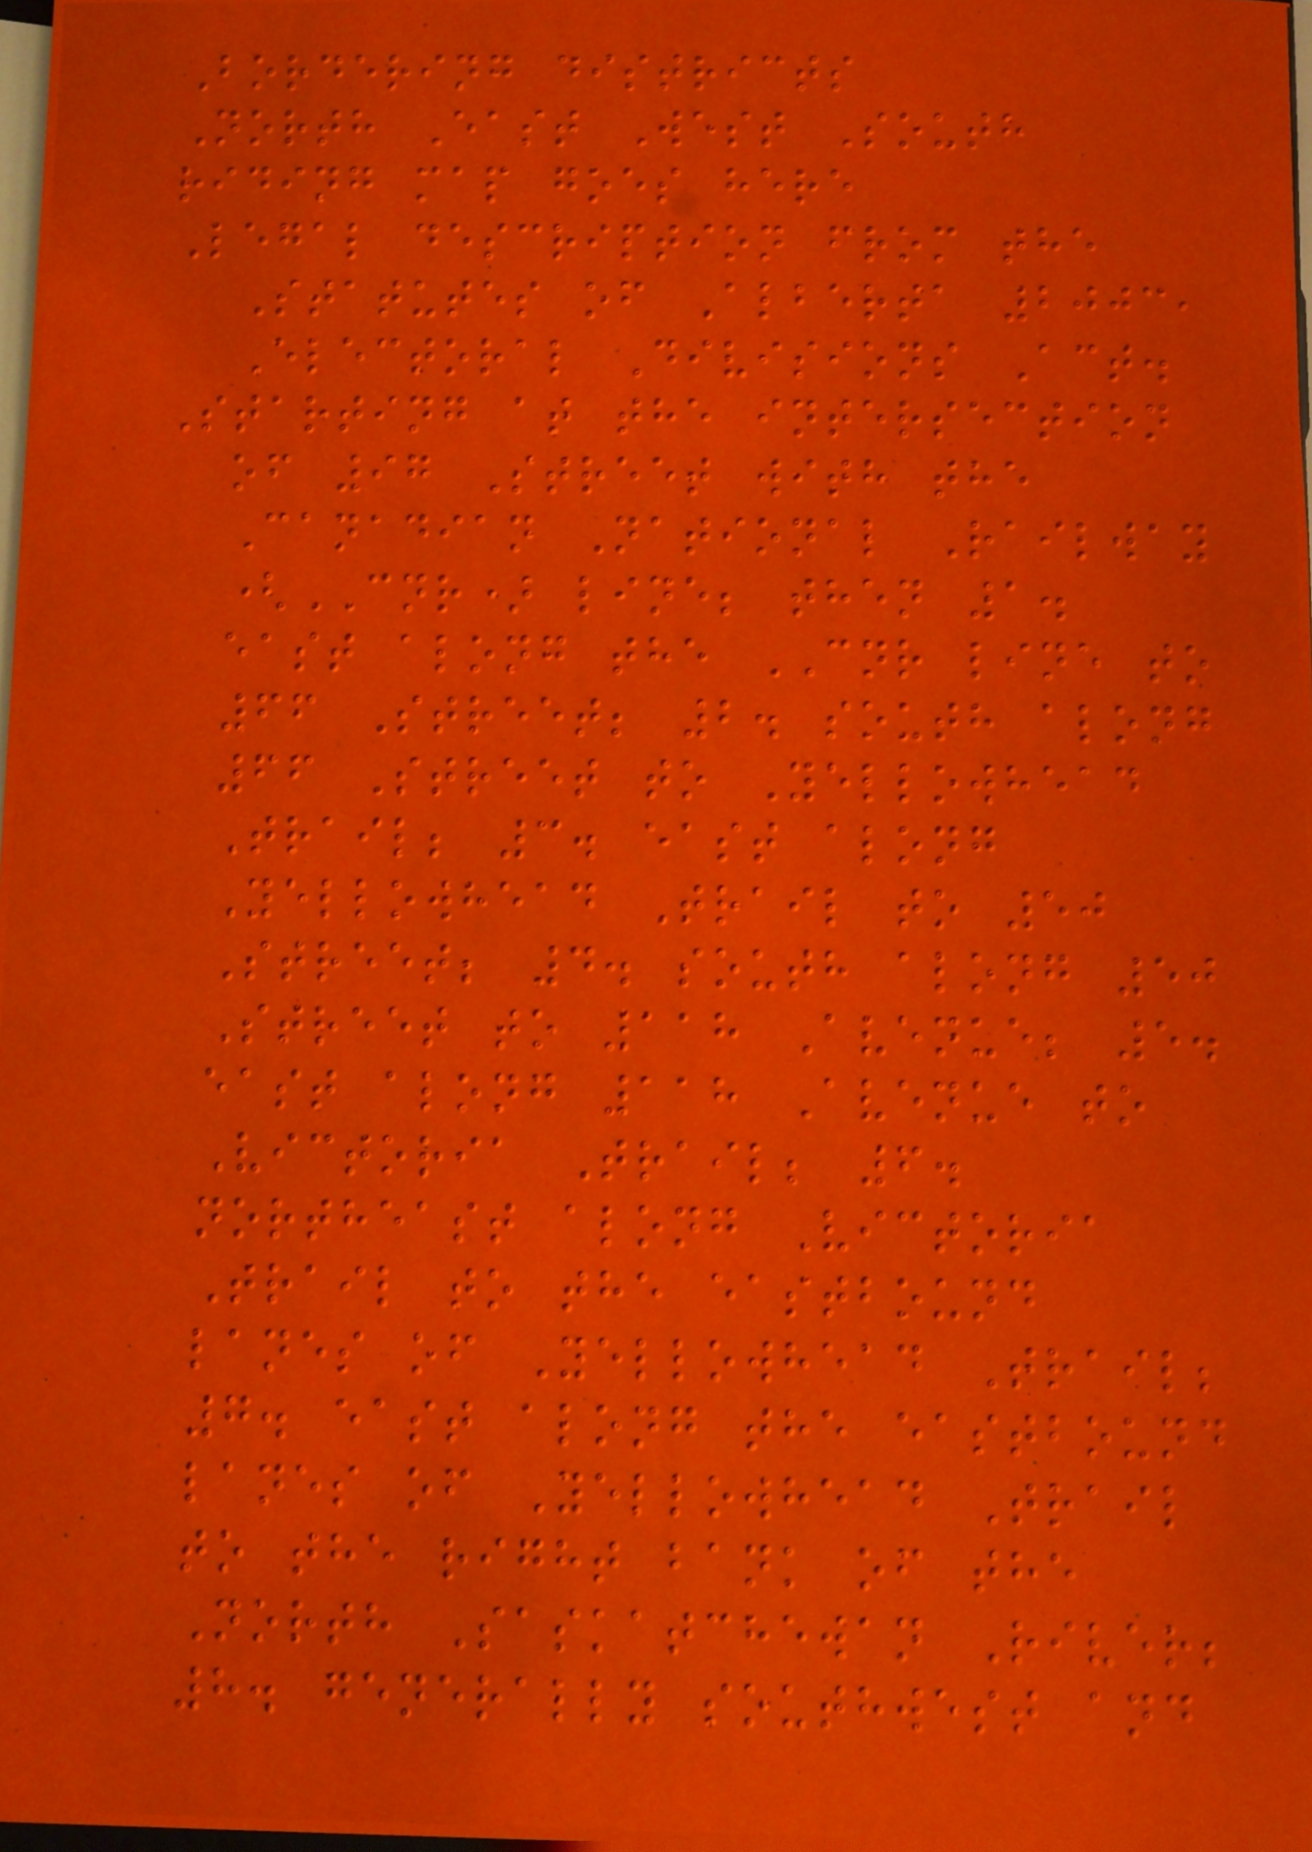Bordering districts
North East West South
riding map goes here
Legal description from the
Statutes of Alberta 2003,
Electoral Divisions Act.
Starting at the intersection
of 97 Street with the
Canadian National Railway
(CNR) line; then 1.
east along the CNR line to
66 Street; 2. south along
66 Street to Yellowhead
Trail; 3. east along
Yellowhead Trail to 50
Street; 4. south along 50
Street to 118 Avenue; 5.
east along 118 Avenue to
Victoria Trail; 6.
northeast along Victoria
Trail to the eastbound
lanes of Yellowhead Trail;
7. east along the eastbound
lanes of Yellowhead Trail
to the right bank of the
North Saskatchewan River;
8. generally southwest and
